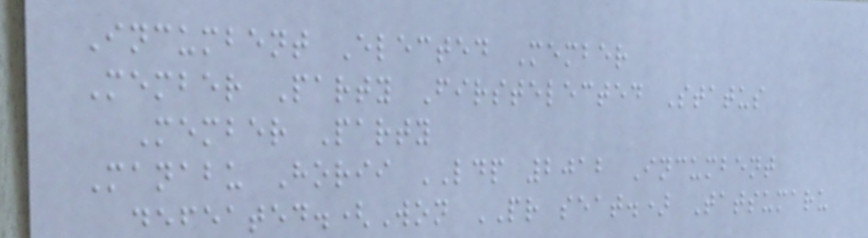Incumbent Elected Member
Member Party Firstelected Status
Member Party
Manabu Horii LDP 2012 Incumbent
defeated.(Won PR seat.) Tatsumaru
